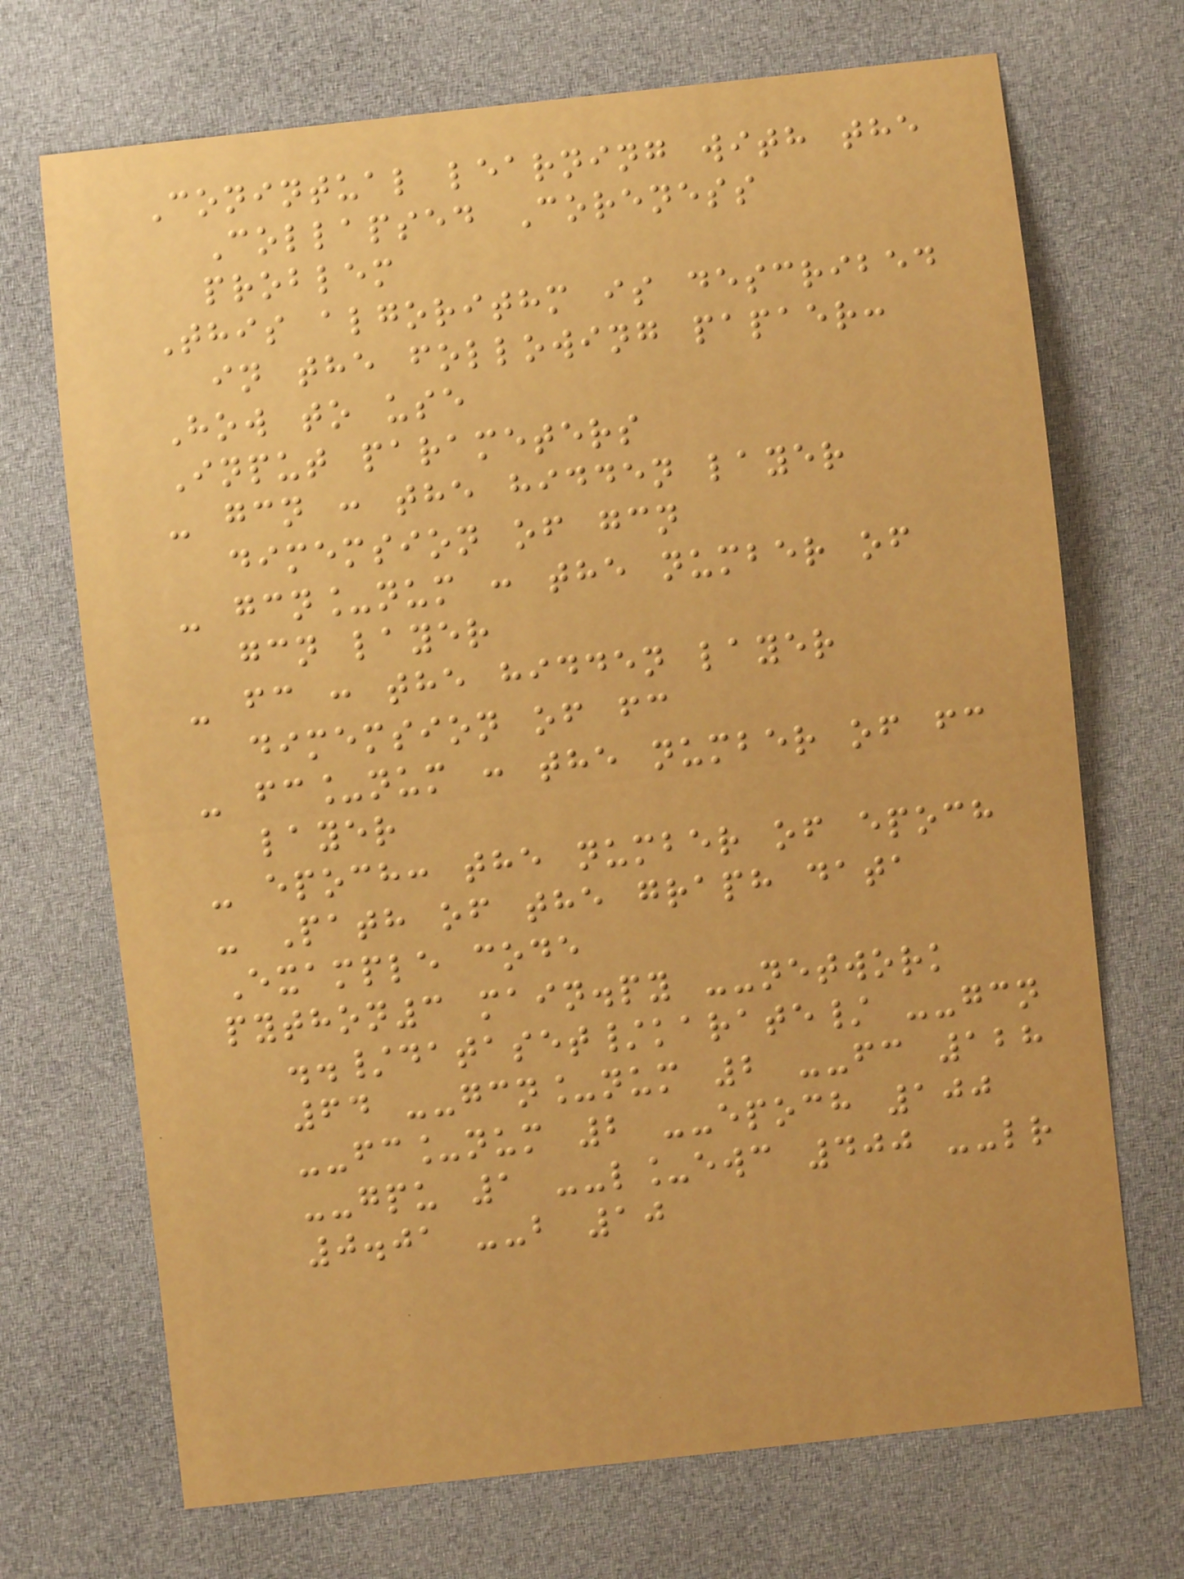Conintual learning with the
Collapsed Coreness
problem
This algorithm is described
in the following papaer:
How to use
Input parameters
- gcn : the hidden layer
dimemsion of gcn
- gcn_num : the number of
gcn layer
- fc : the hidden layer
dimemsion of fc
- fc_num : the number of fc
layer
- epoch: the number of epoch
- Path of the graph data
Example code
python3 main.py --network
../dataset/karate/ --gcn
64 --gcn_num 2 --fc 128
--fc_num 2 --epoch 100
--gpu 1 --l_ewc 400 --lr
0.01 --b 10
